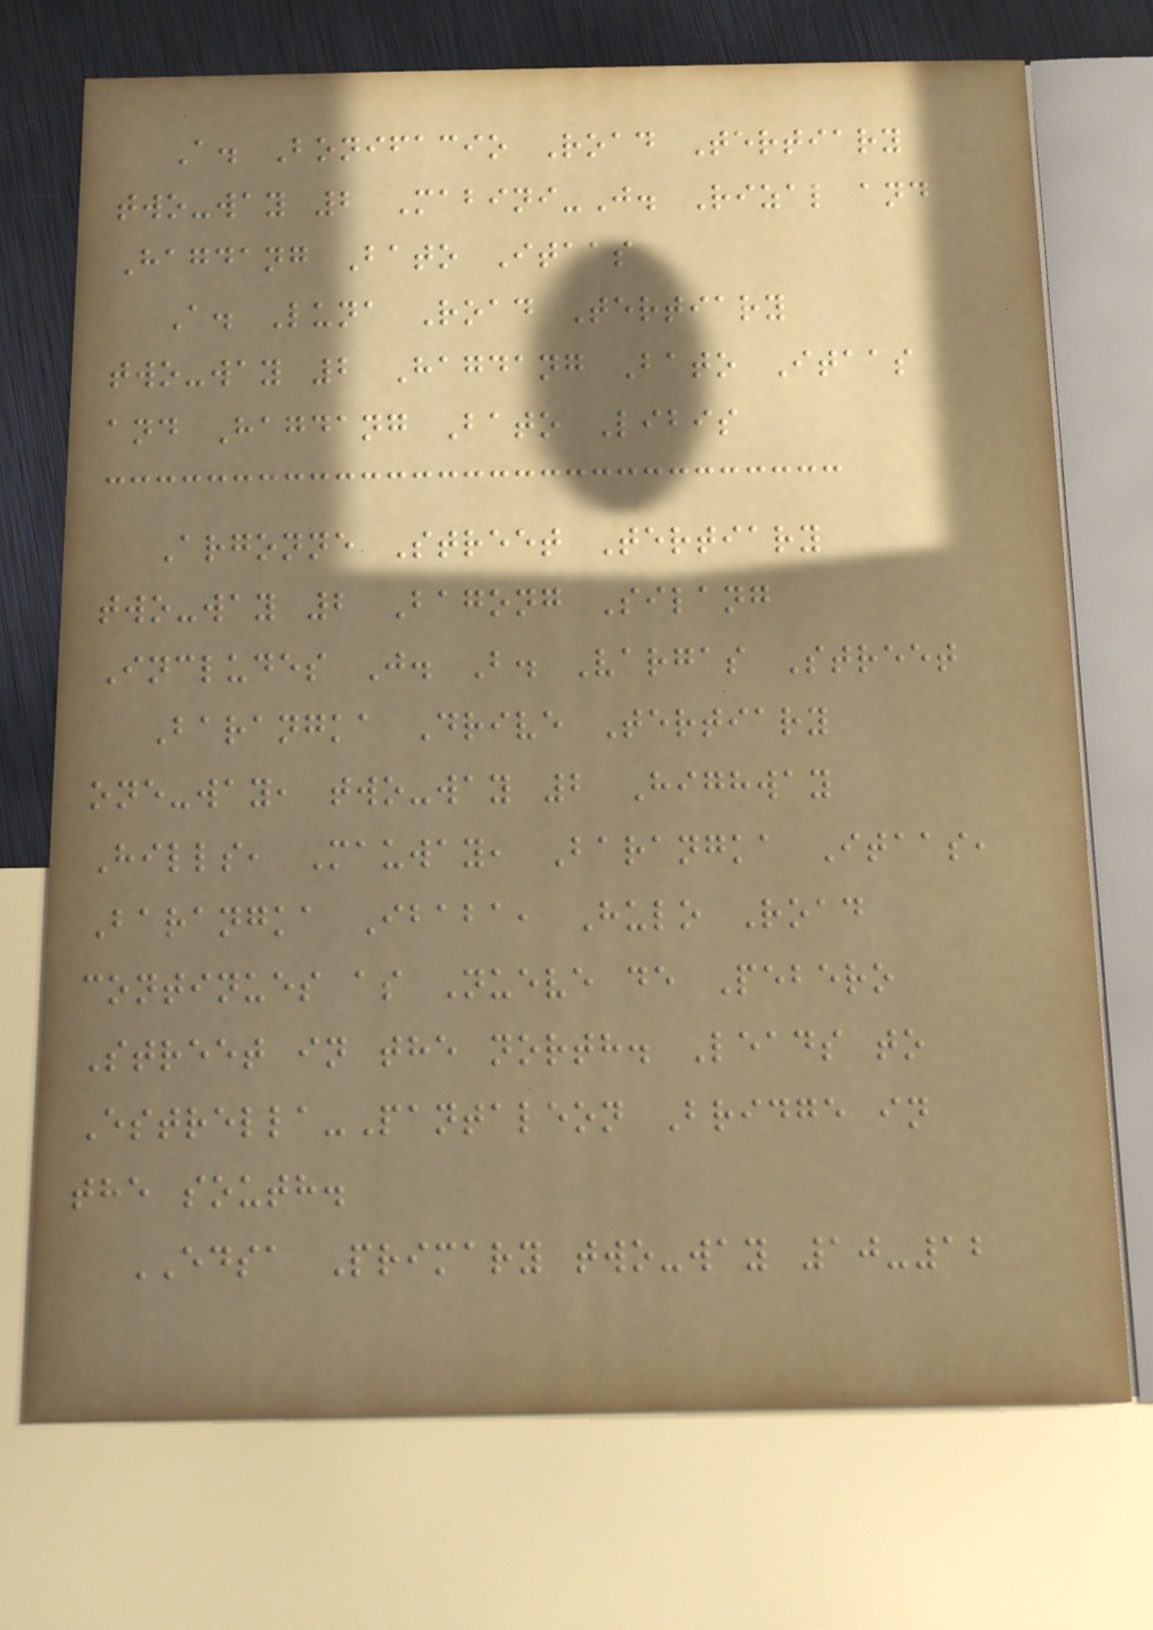A. Bonifacio Road Tertiary
two-way 2 Mabini-J. Rizal and
Hagdang Bato Itaas
A. Luna Road Tertiary
two-way 2 Hagdang Bato Itaas
and Hagdang Bato Libis
Argonne Street Tertiary
two-way 2 Bagong Silang
Includes J. B. Vargas Street
Barangka Drive Tertiary
one-way, two-way 2 Highway
Hills, Mauway, Barangka Itaas,
Barangka Ibaba, Hulo Road
continues as Nueve de Pebero
Street in the north. Leads to
Estrella-Pantaleon Bridge in
the south.
EDSA Primary two-way 10-12
